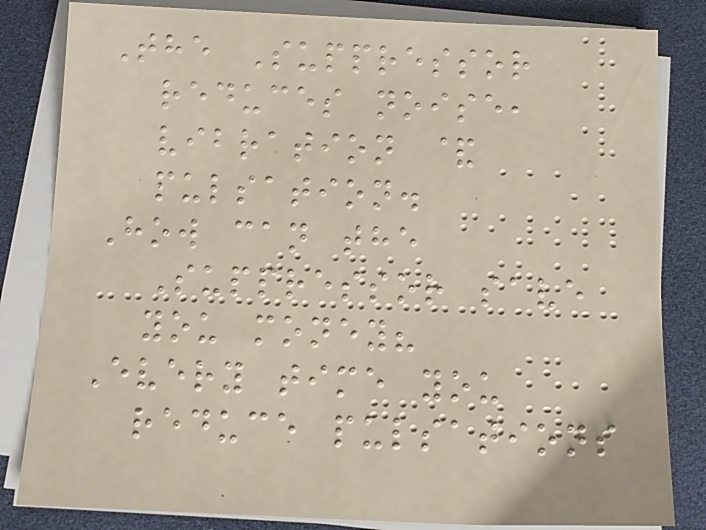The Suppressor
reduces noise,
vibration &
pulsation.
How can the
Suppressor save
you money?
Every time you
reduce pulsations
